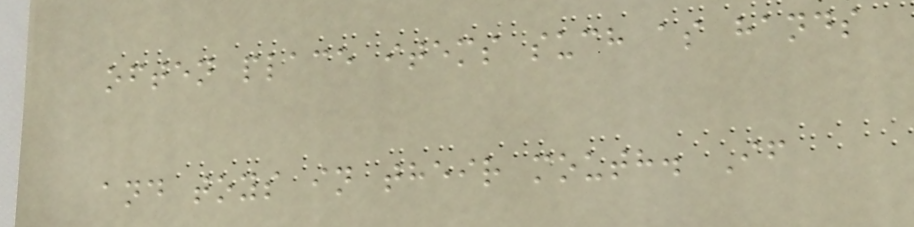often place items such as hands
and toys in their mouth. If
